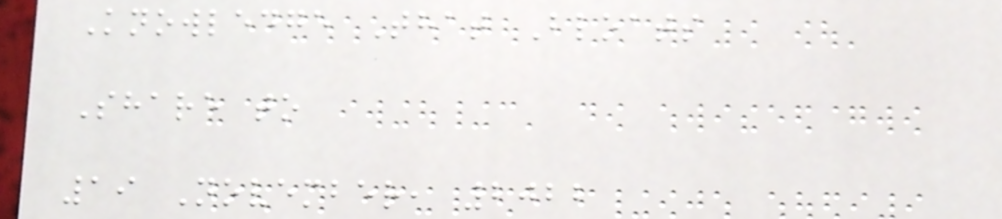Knowledge That Bloats
Share to
19 November, 2022
